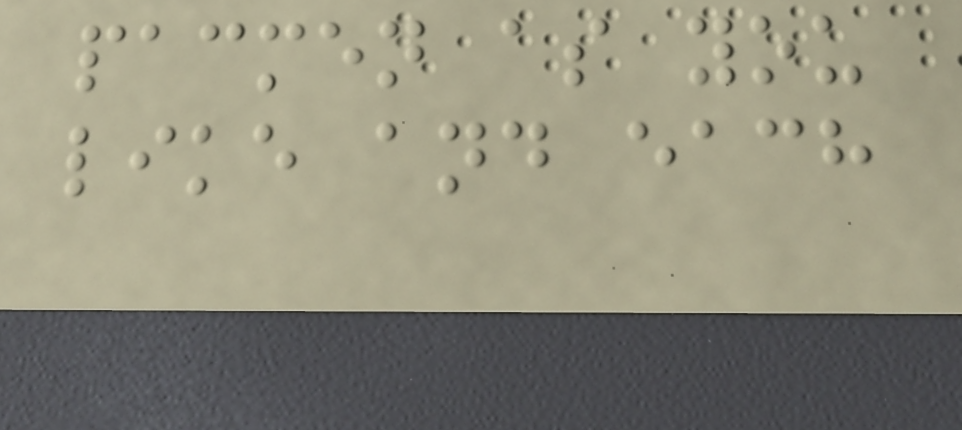pacmen as you
like and each
